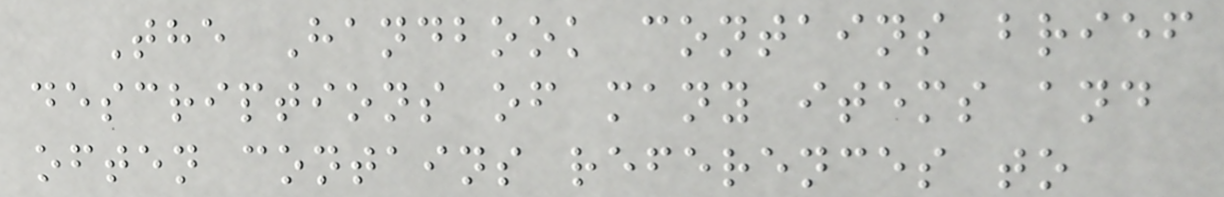The Handbook contains brief
descriptions of many items and
often contains references to
